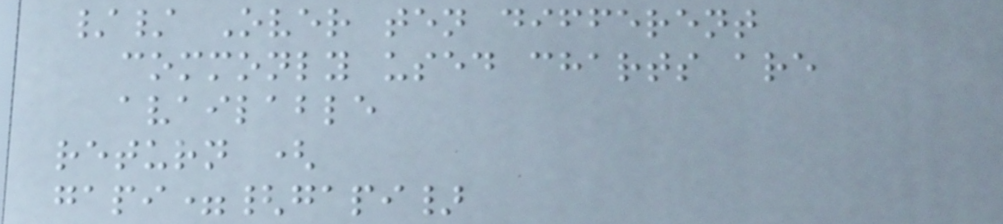// Over ten different
commonly used charts are
available
return (
gapi={gapi}
